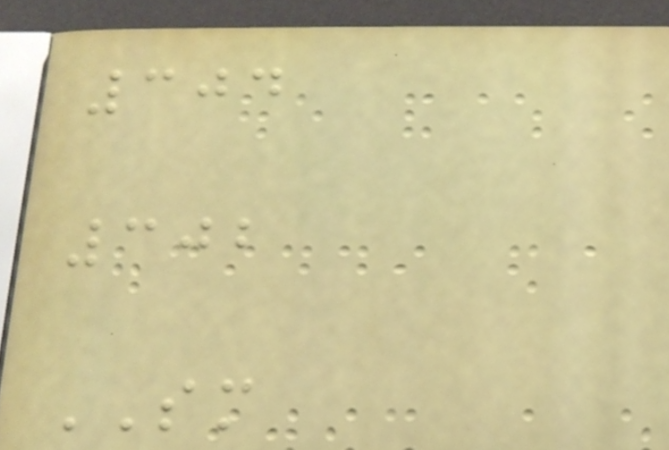304
302
SM
